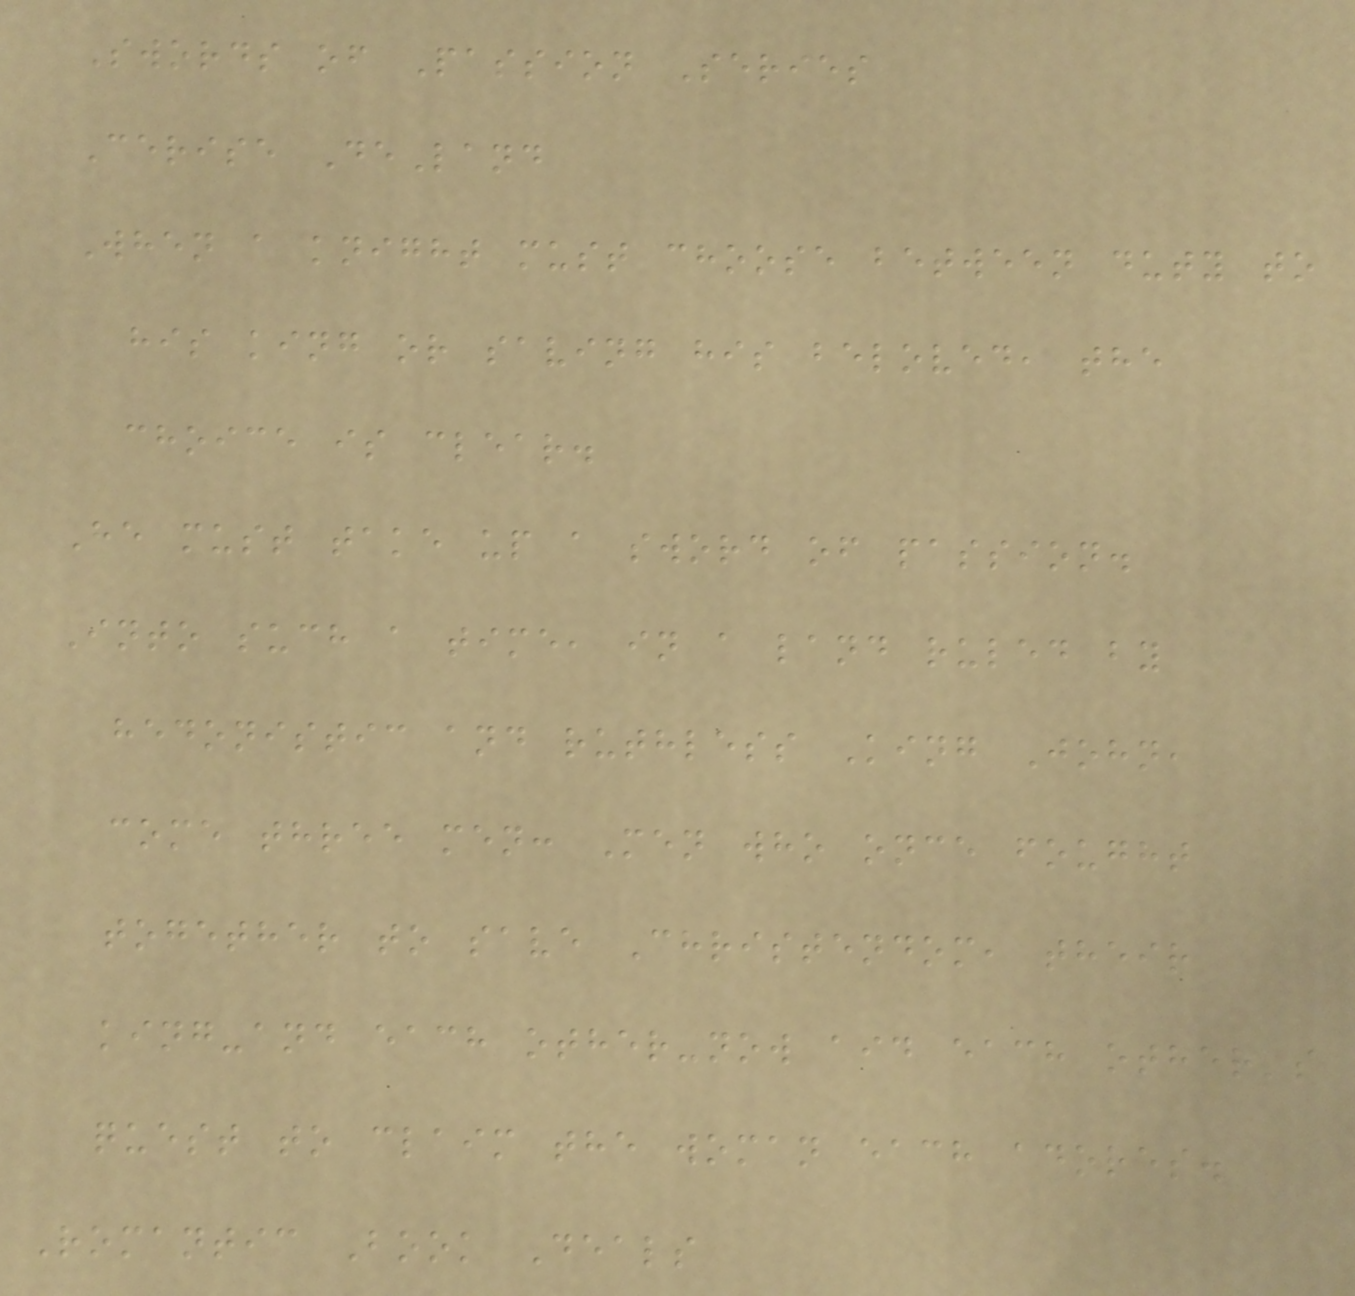Swords of Passion Series
Cerise DeLand
When a knight must choose between duty to
his king or saving his beloved, the
choice is clear.
He must take up a sword of passion.
Into such a time, in a land ruled by
hedonistic and ruthless King John,
come three men: Men who once fought
together to save Christendom, their
king-and each other-now aid each other's
quest to claim the woman each adores.
Romantic Book Deals
